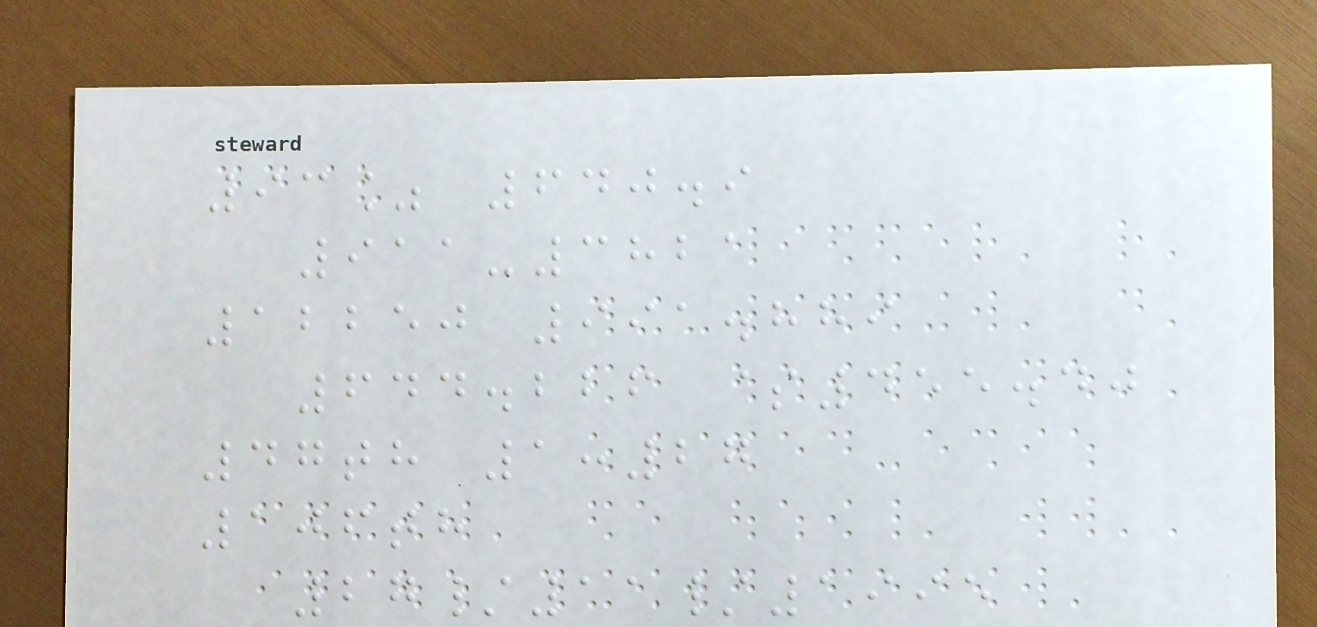93% 640.9
911-3821
12250 991.889
644.226 $455.40
47th 1:27
106th
27/11/1995
